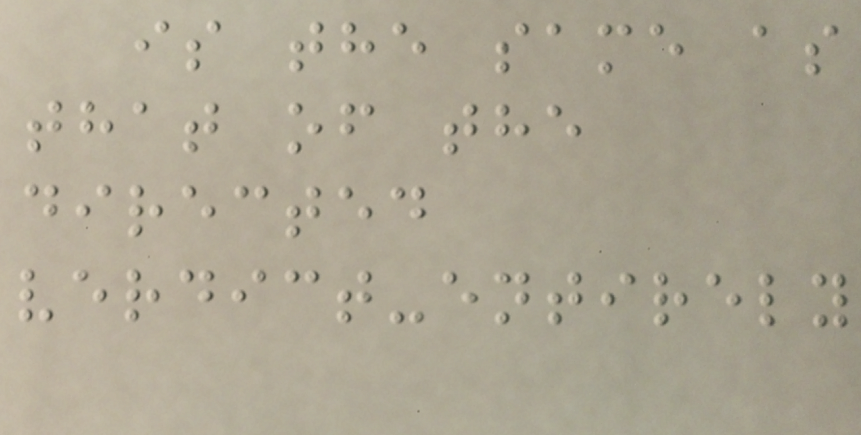is the same as
that of the
directed
verdict-entirely
